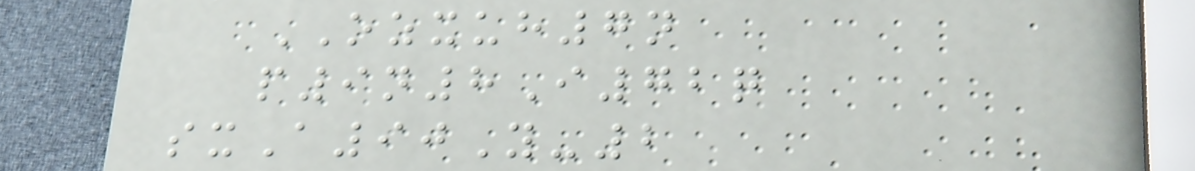OZXUH7n
p9n8I72q
sxA90Y-2
